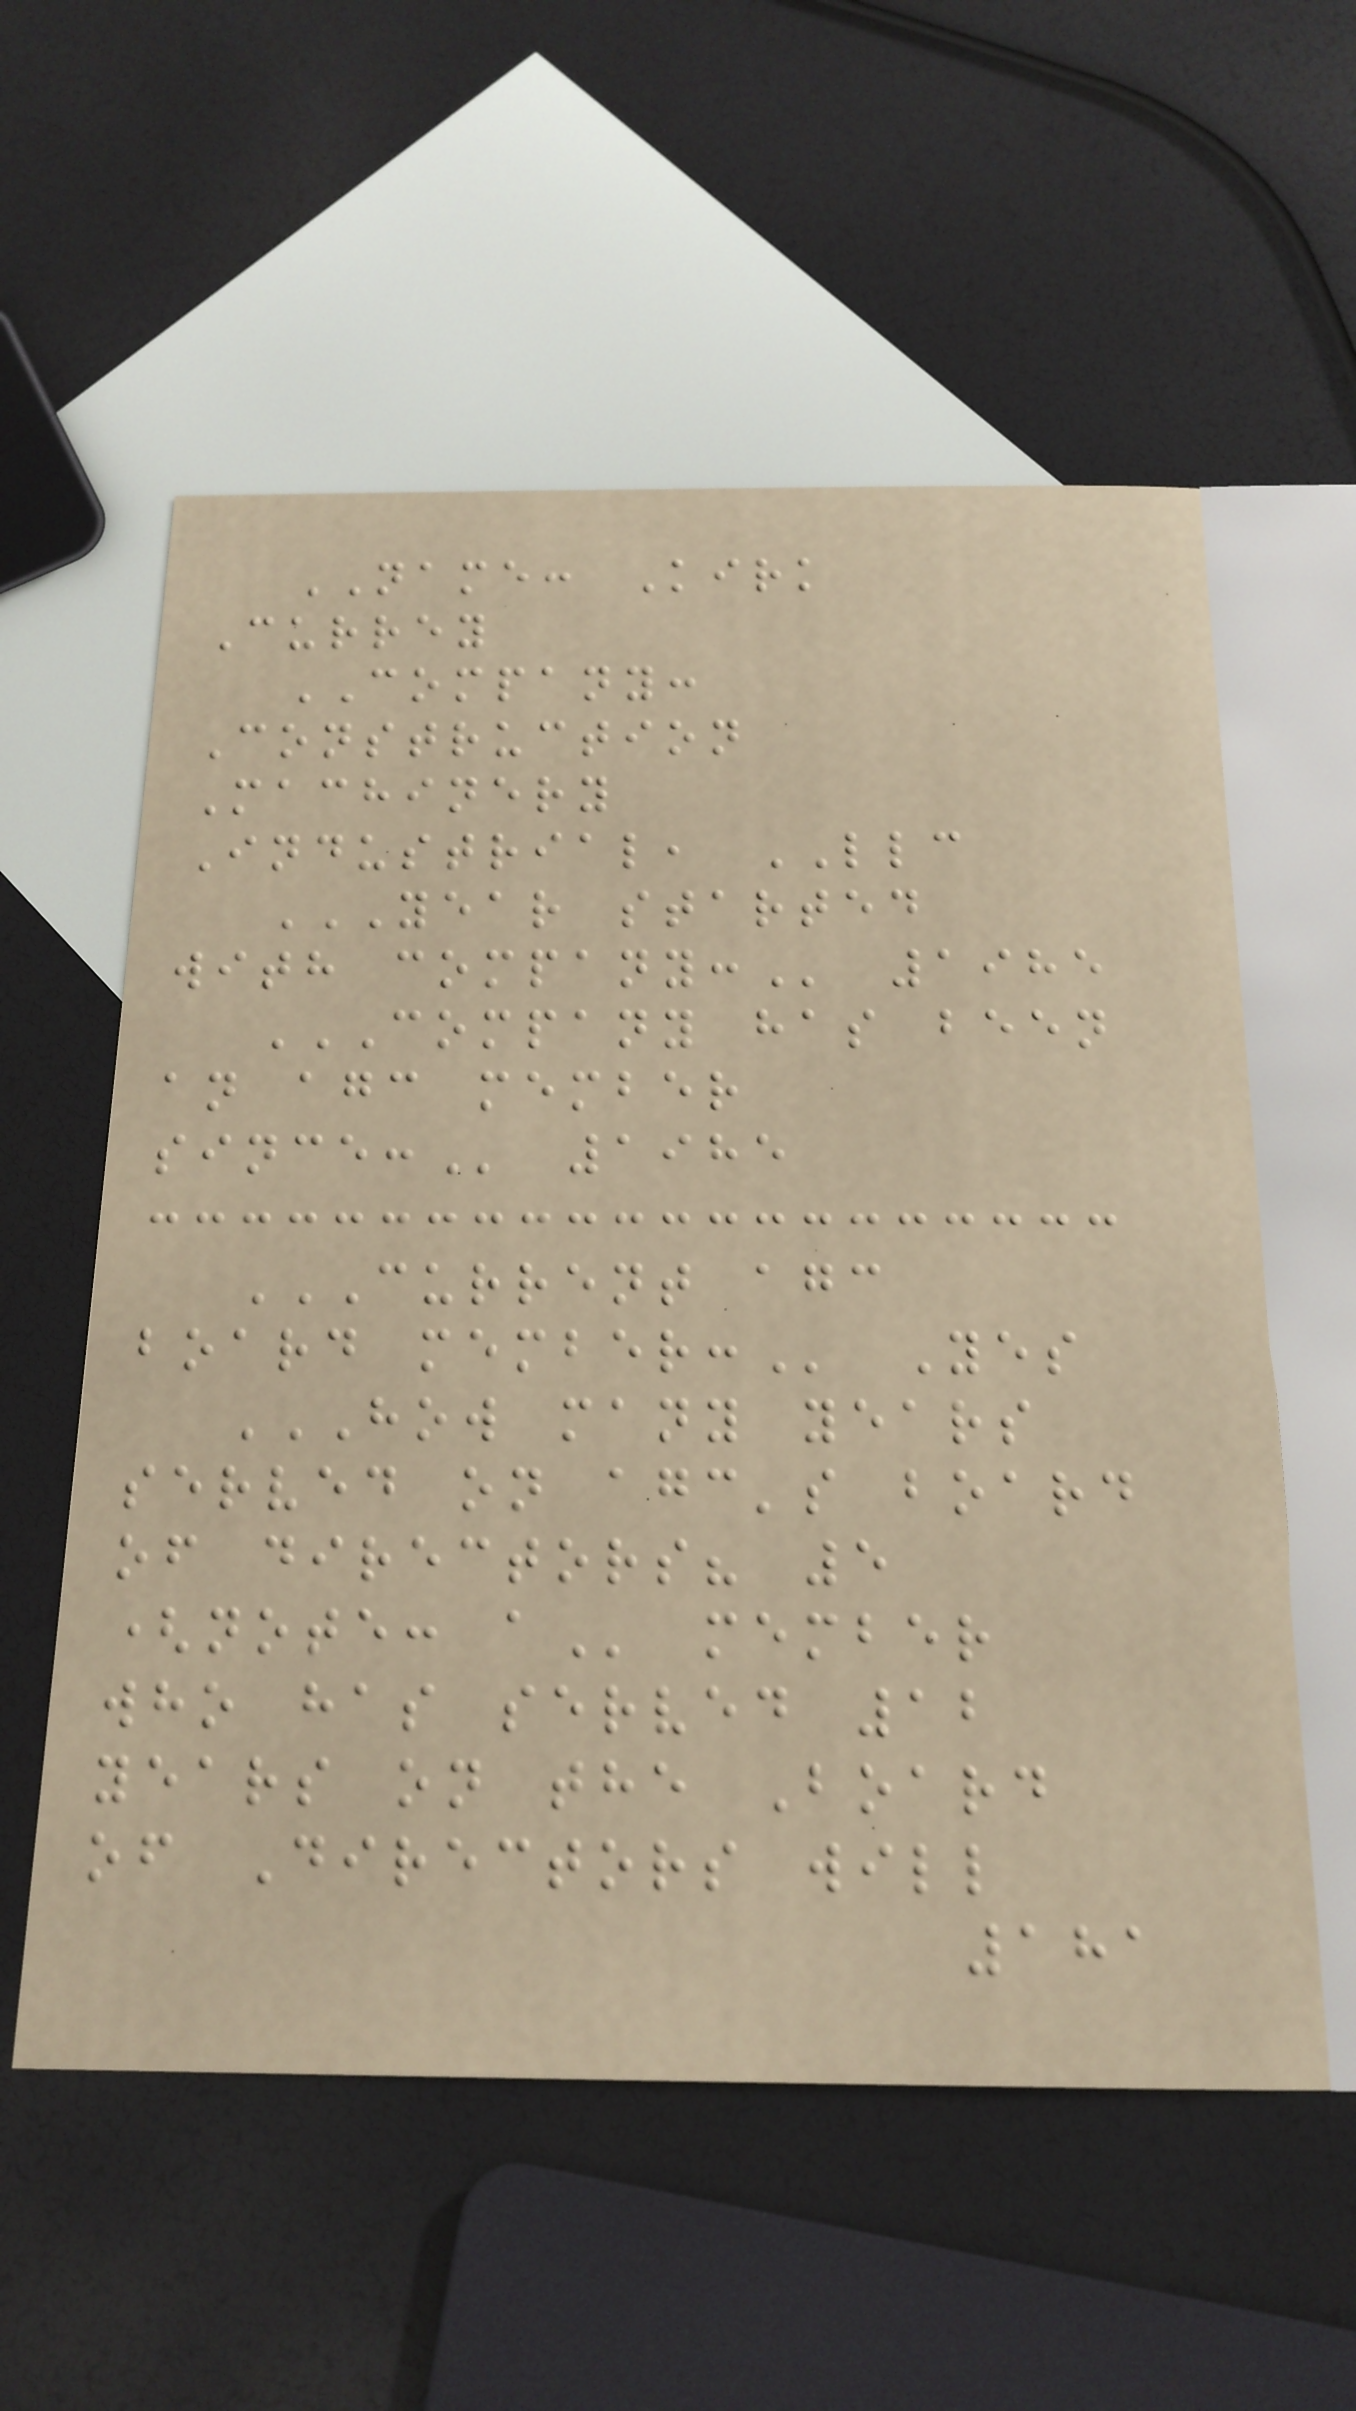NAME: Kirk
Currey
COMPANY:
Construction
Machinery
Industrial, LLC
YEAR STARTED
WITH COMPANY: 1985
COMPANY HAS BEEN
AN AGC MEMBER
SINCE: 1985
CURRENT AGC
BOARD MEMBER: Yes
HOW MANY YEARS
SERVED ON AGC'S BOARD
OF DIRECTORS? 5
(NOTE: A member
who has served 12
years on the Board
of Directors will
181
